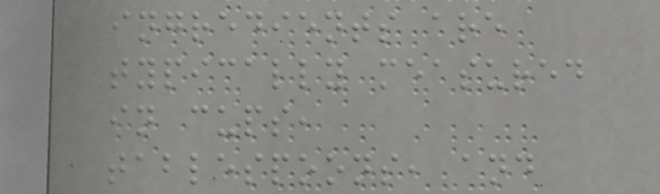ingredients are
typically measured
in cups,
tablespoons, and
